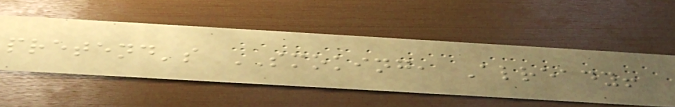pretend's SMOKING, Already!
